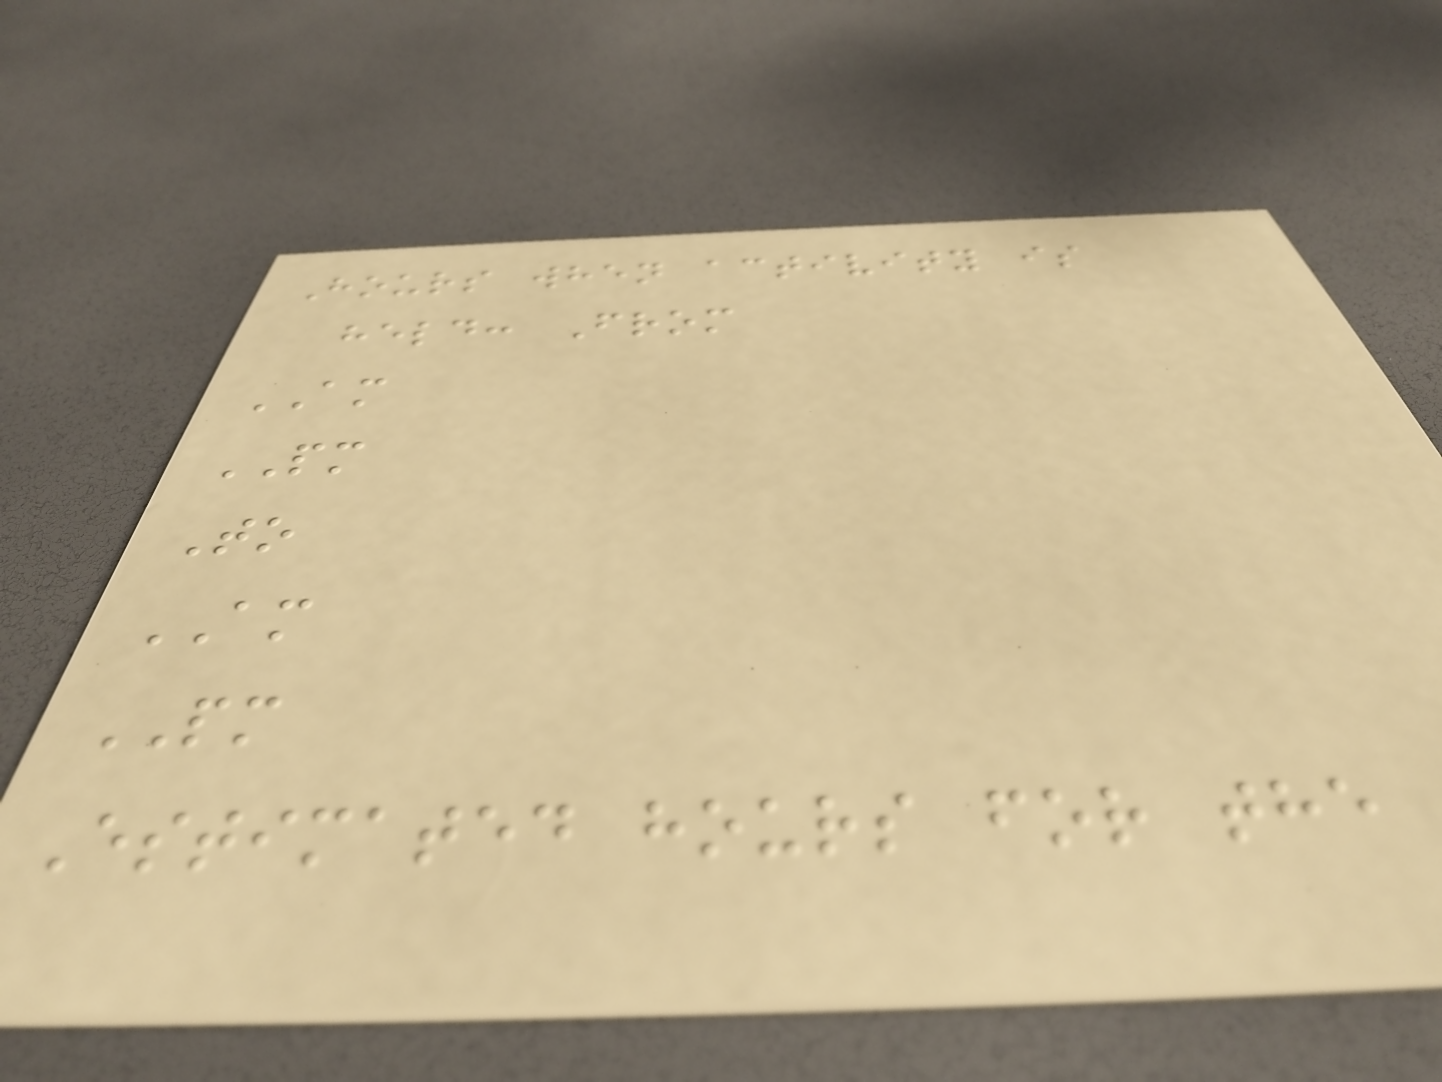Hours when activity is
held: From
AM
PM
To
AM
PM
Estimated hours for the
